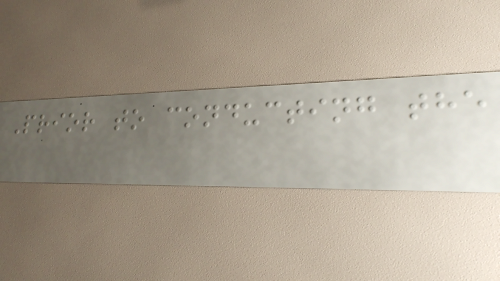Prior to conducting the
